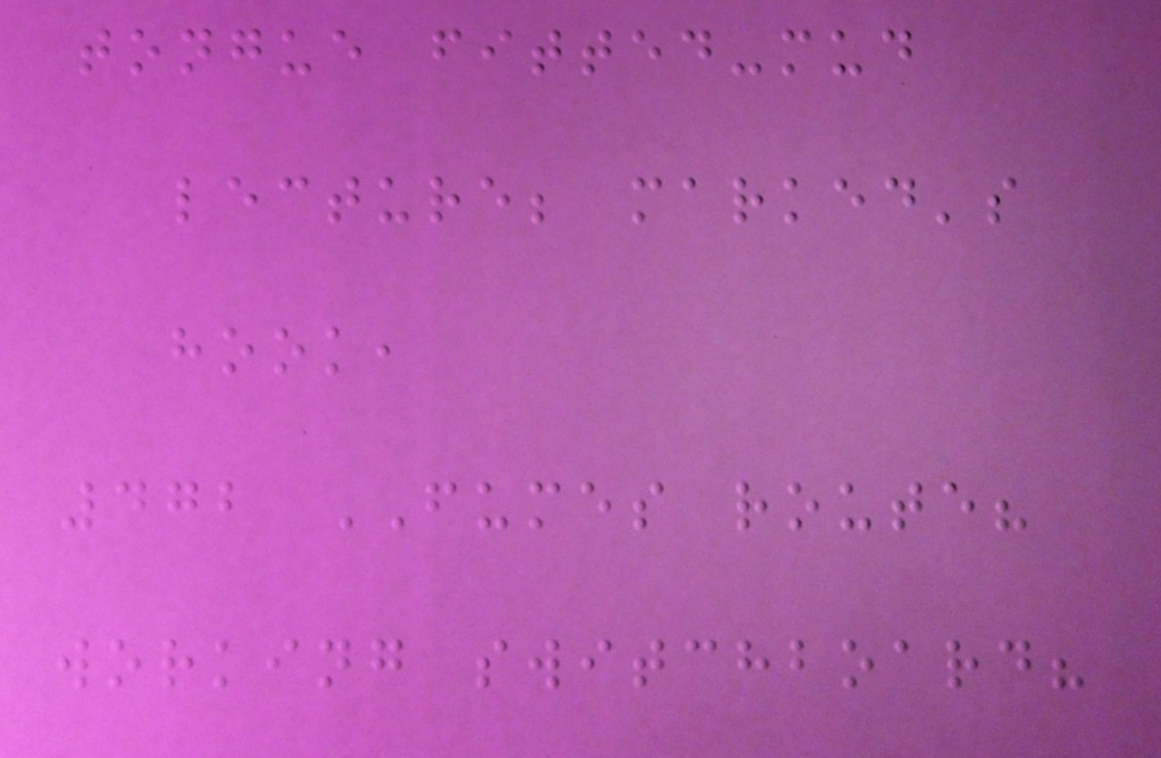tongue fitted-mud
lecture; marked's
hook,
472 FUMES route?
working switchboard?
